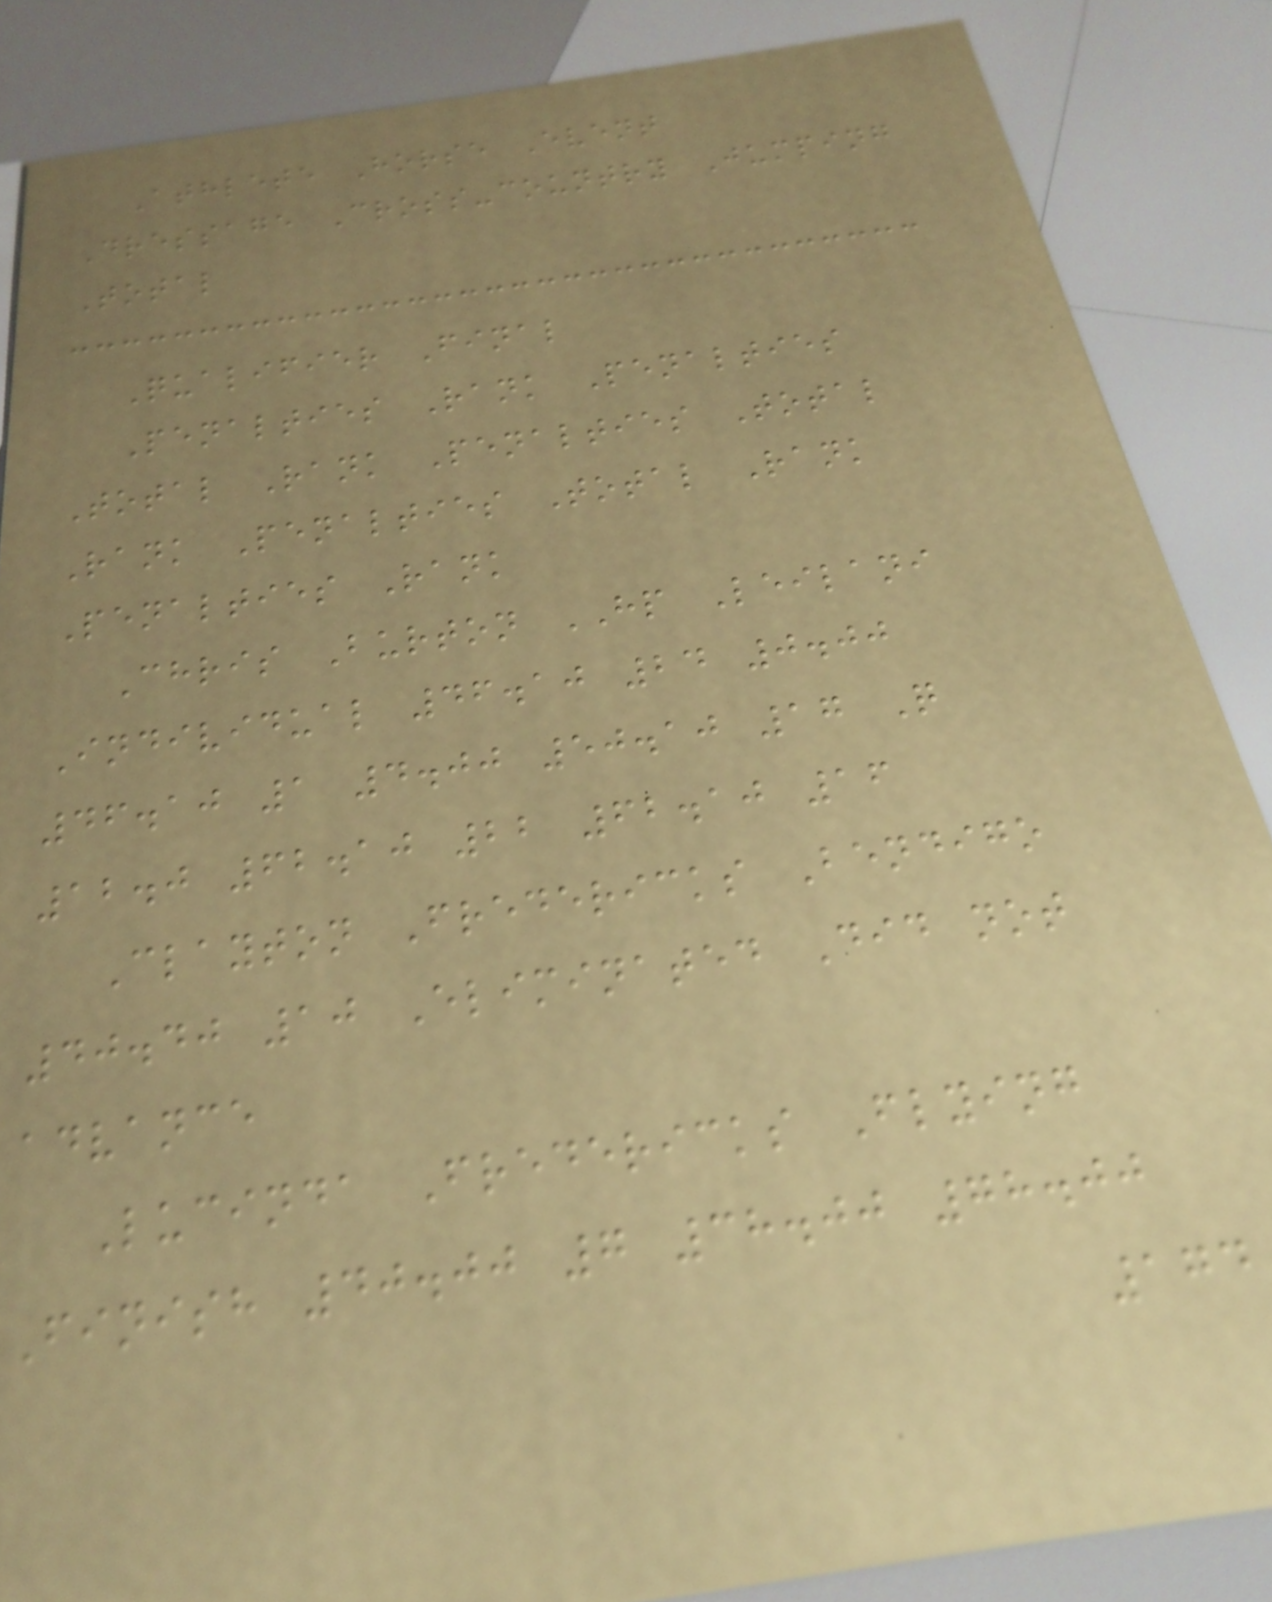Athlete Horse Event
Dressage Cross-country Jumping
Total
Qualifier Final
Penalties Rank Penalties
Total Rank Penalties Total
Rank Penalties Total Rank
Penalties Rank
Chris Burton HP Leilani
Individual 46.10 24 0.00
46.10 1 4.00 50.10 17 Q
12.0 62.10 22 62.10 16
Clayton Fredericks Bendigo
40.40 10 Eliminated Did not
advance
Lucinda Fredericks Flying
Finish 40.00 7 38.00 78.00
174
